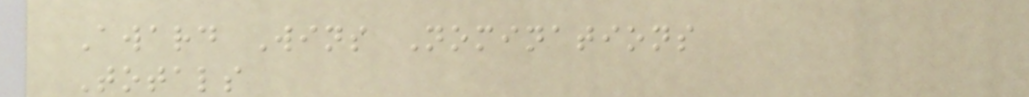Award Wins Nominations
Totals
